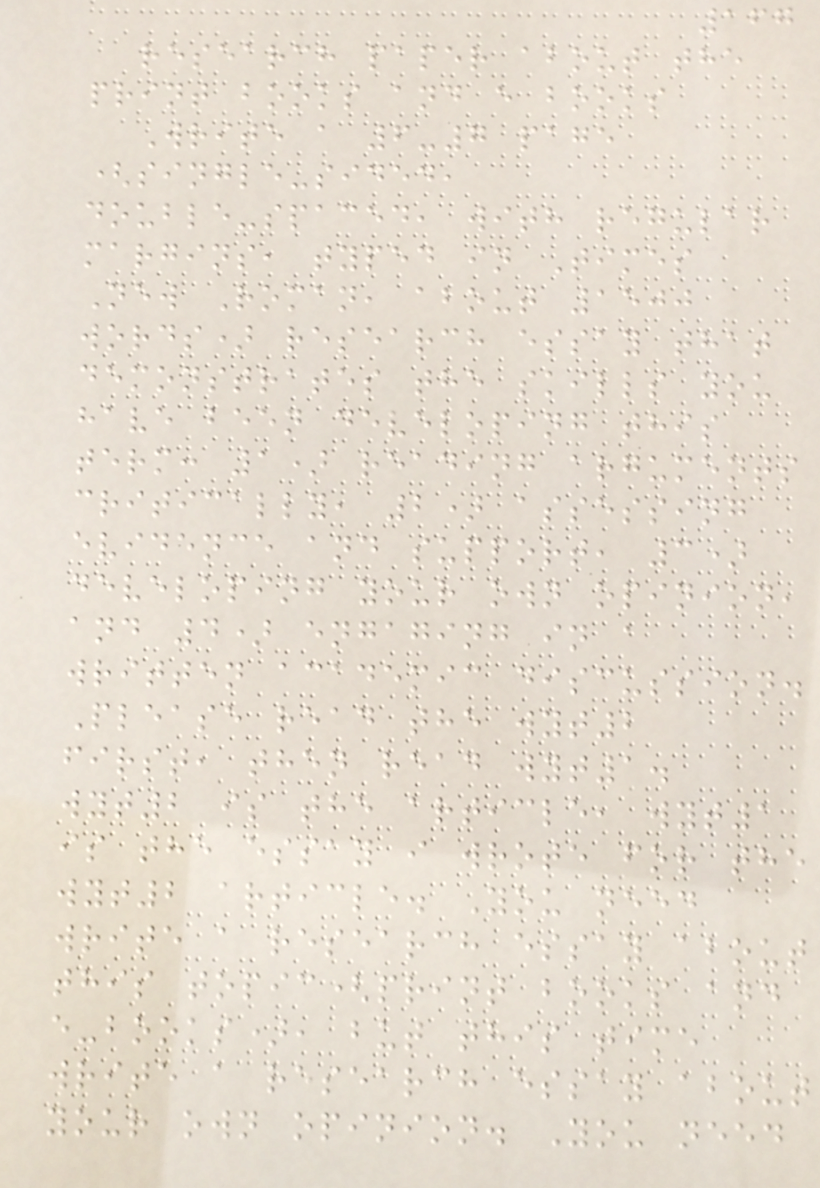167
research paper about the
print books and e books
Write a 6-7 page
(single-sided,
double-spaced, with regular
margins, typed in Times
New Roman, about 1500
words) research essay that
demonstrates the skills you
have been developing this
term: 1) reading arguments
critically, 2) assessing
evidence and support, 3)
developing your own opinion,
and 4) engaging in a
written academic discussion.
Please read the wyt2
first, then read wyt1.
wyt2 is the article, wyt1
is the essay i wrote for the
wyt2 article. You need
write a research essay about
this topic(print books and
e-books), but this time
write a research essay about
your own opinion. You need
